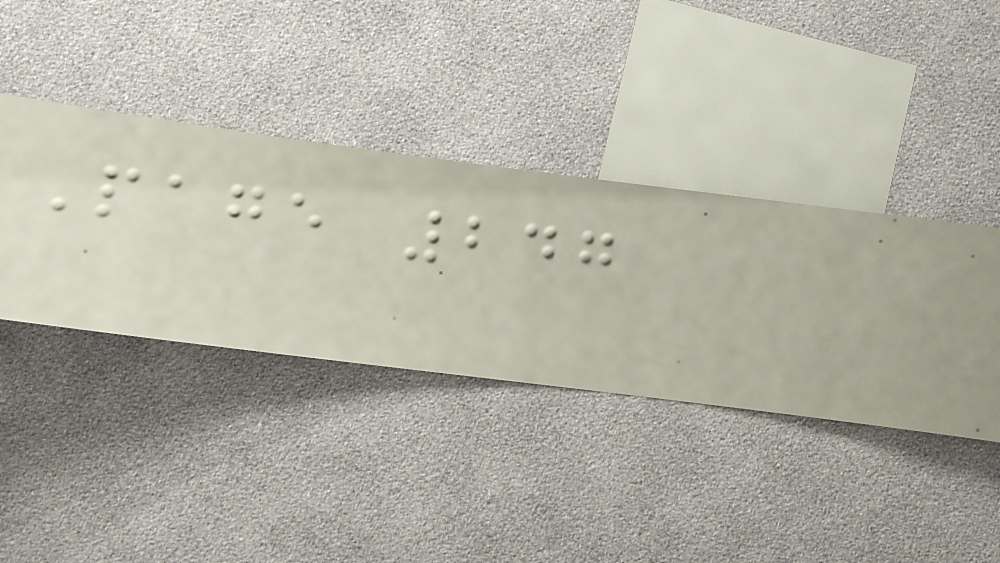Page 247
